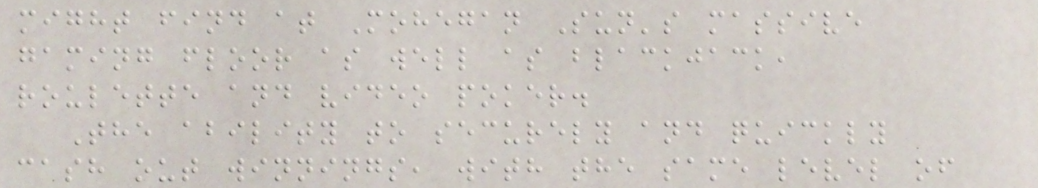might find at Mohegan Sun's massive
gaming floor as well as blackjack,
roulette and video poker.
The ability to securely and quickly
cash out winnings, with the same level of
